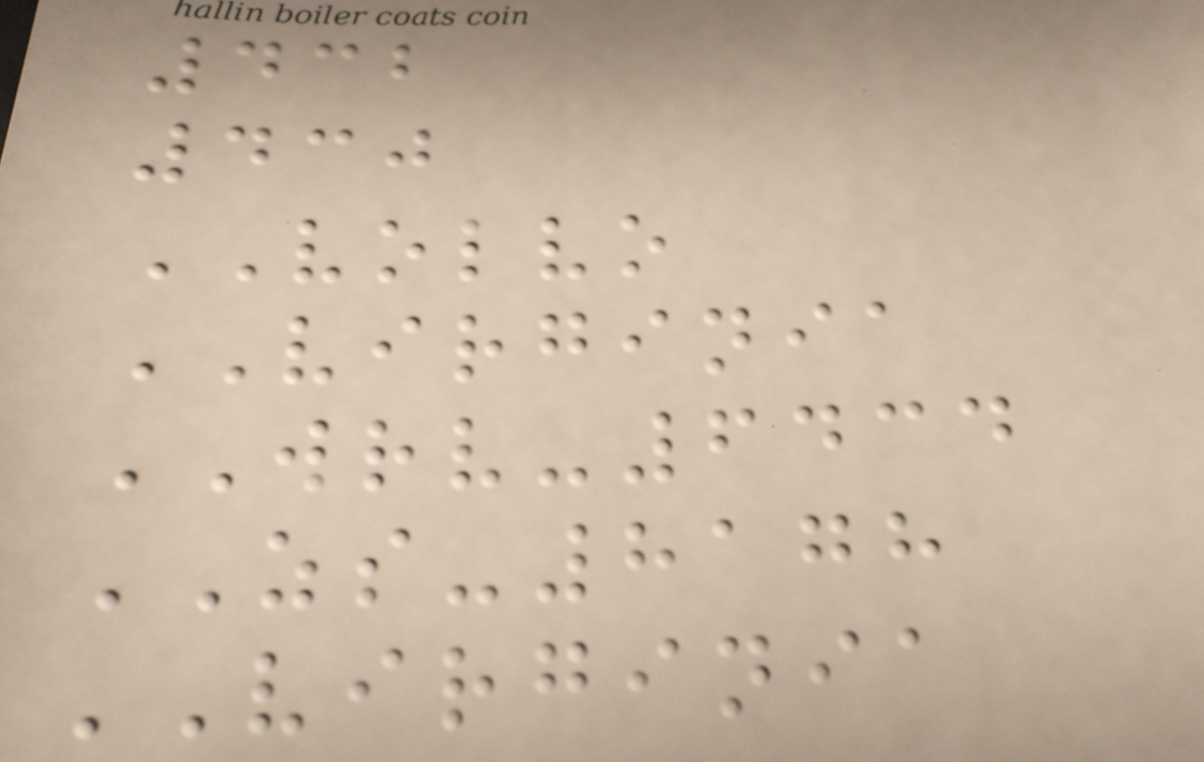432
430
VOLVO
VIRGINIA
WRV-6434
ZS-8178
VIRGINIA
